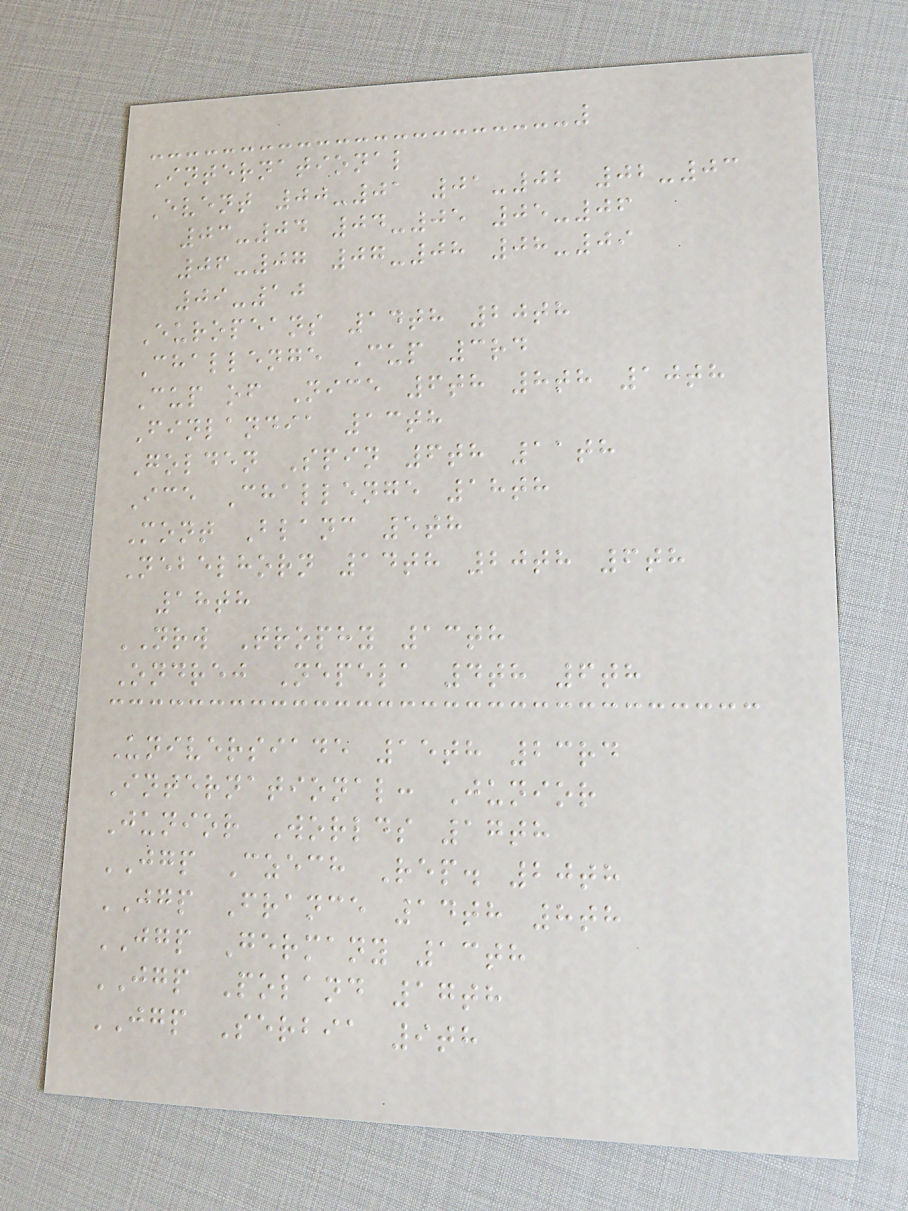International
Event 00-01 01-02 02-03
03-04 04-05 05-06
06-07 07-08 08-09
09-10
Europeans 14th 20th
Challenge Cup 3rd
Cup of Nice 6th 8th 10th
Finlandia 13th
Golden Spin 6th 11th
Ice Challenge 18th
Mont Blanc 5th
Nebelhorn 14th 20th 6th
18th
NRW Trophy 13th
Ondrej Nepela 4th 6th
Universiade 15th 23rd
International: Junior
Junior Worlds 17th
JGP Czech Rep. 20th
JGP France 14th 8th
JGP Germany 13th
JGP Poland 17th
JGP Serbia 9th
